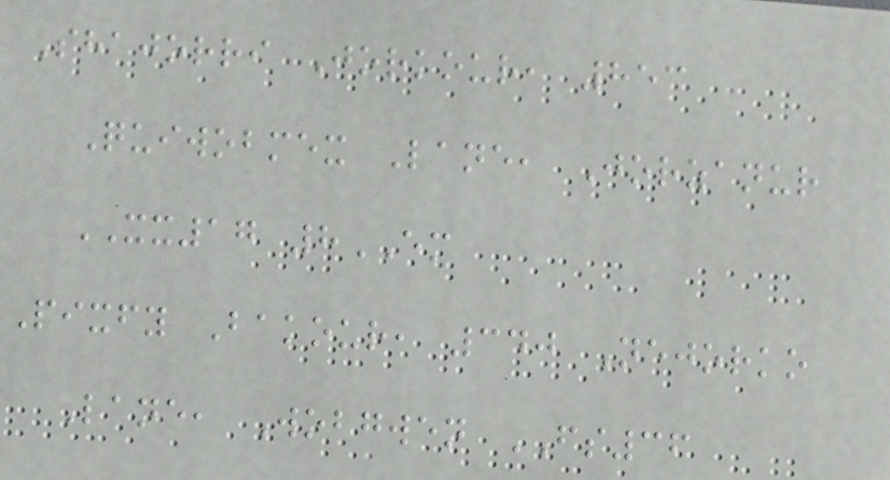Shajorri Jorkour, 853
Quiwobmex Lane, Jorzanur
XX17 8EM
Pixfy Bakour, 340 Nejorko
Lane, Wobgwen FS36
